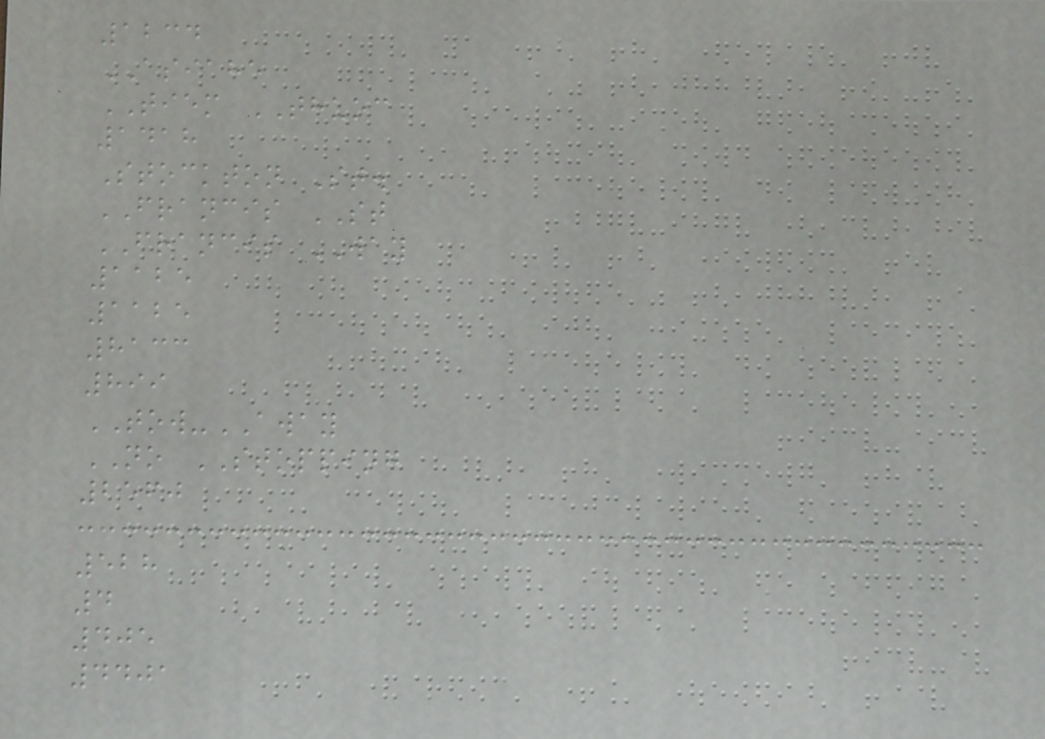1234
ASIAHE
TIEM THUOC
1418
Stockton St.
FRANCIS ST
FRANCIS WAY
1125
1125
8133
899
TOW-AWAY
NO STOPPING
2560
528
4
405
4401
